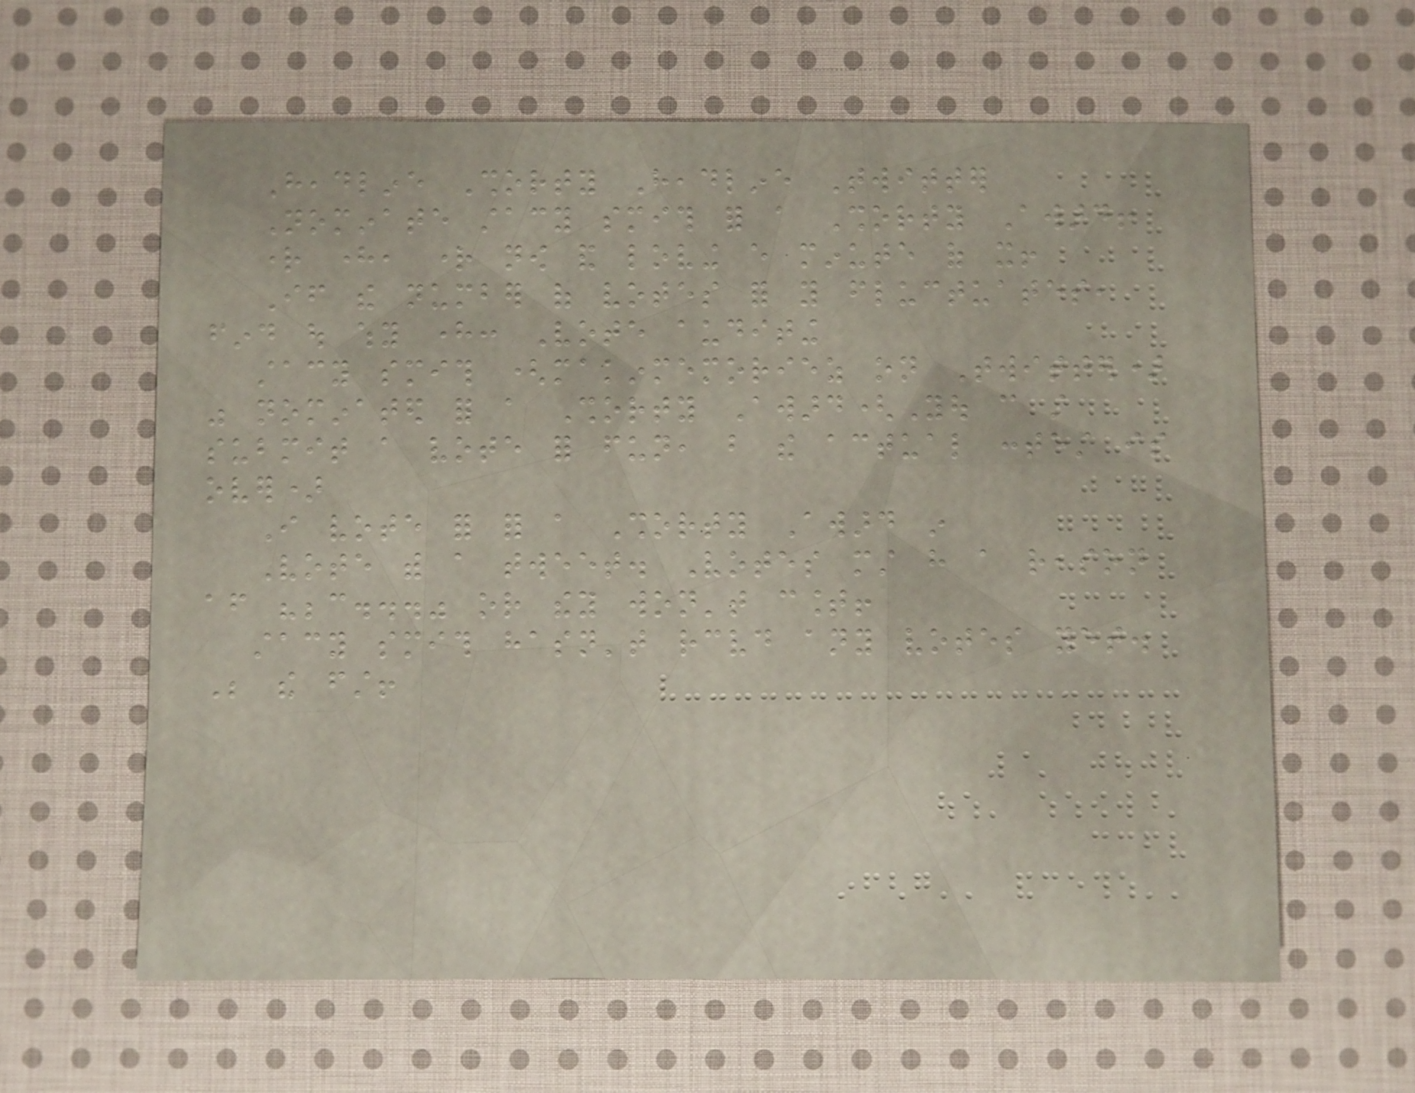Headline Shorty Headline Twitter
Nominate stacy smith for a Shorty Award!
right here, right now and loving every minute of it!
If the number of votes for you fluctuates,
find out why here: Vote auditing
stacy smith (makinmemoriez on Twitter)
was nominated for a Shorty Award(You can still
submit a vote for fun, but the actual contest is
over)
I vote for for a Shorty Award in
Vote with a tweet. Votes must have a reason
after "because..." or they won't count!
stacy smith hasn't received any votes yet.
Be the first!
